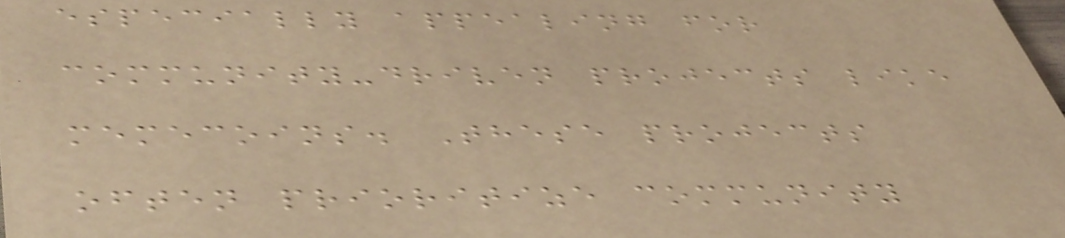especially appealing for
community-driven projects like
memecoins. These projects
often prioritize community
